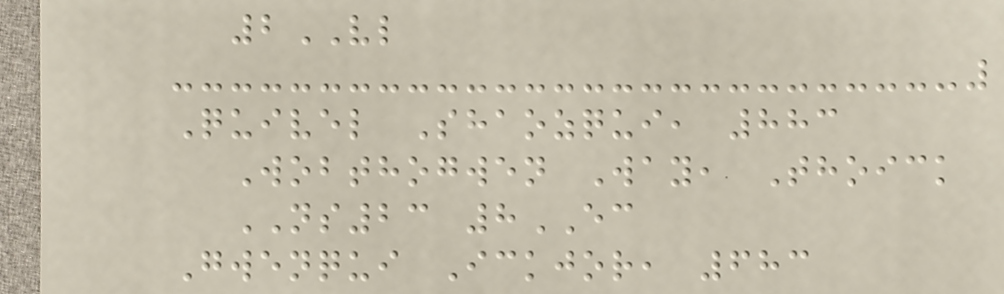2VL
Quivel Shaozqui, 883
Wobthogwen Way, Thoick
NS23 8EC
Gwenqui Ickjor, 683
